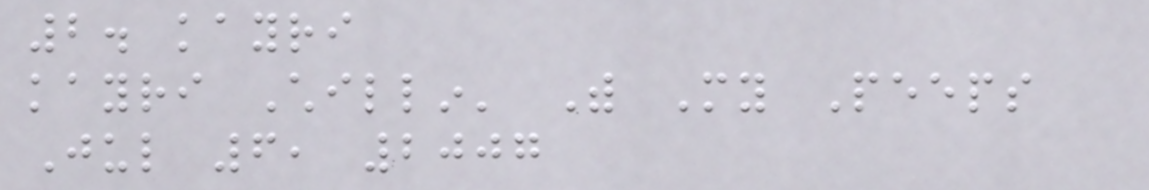2. kayri
kayri Chillin' With My Peeps
Jul 6, 2007
